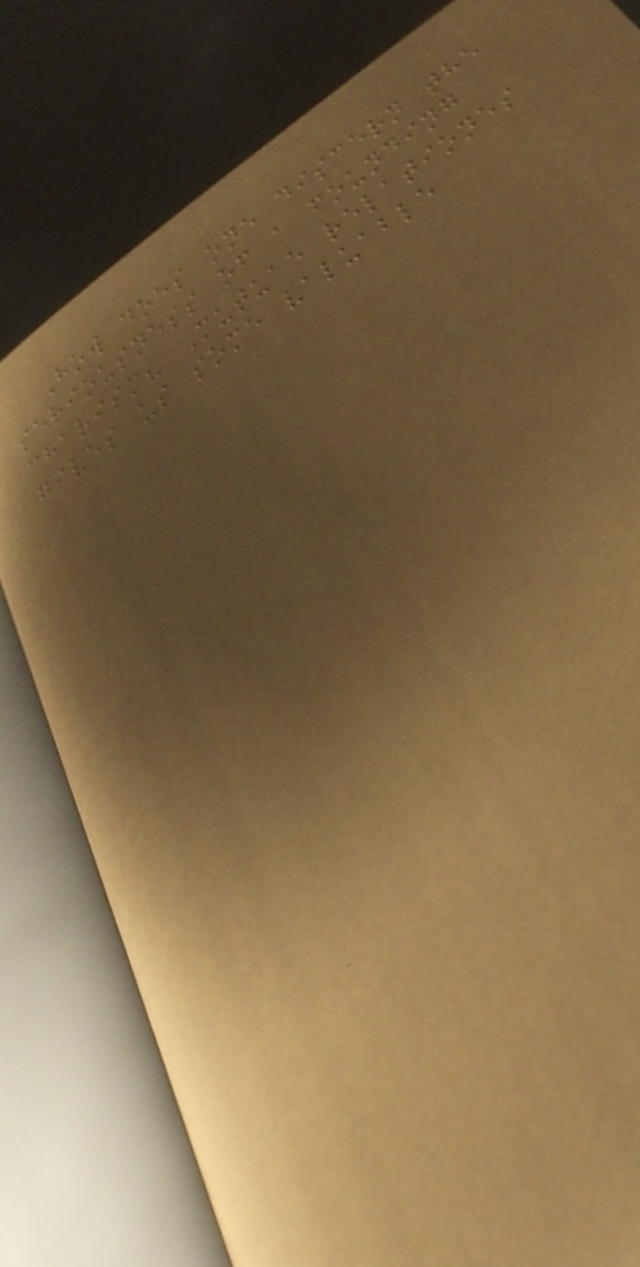How does one discern the
seriousness of a founding
charism? Mutuae relationes
gives us some valuable
